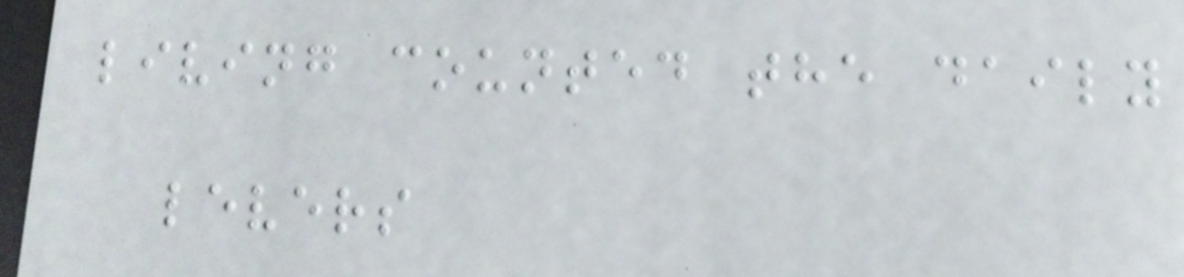living counted the daily
levers
